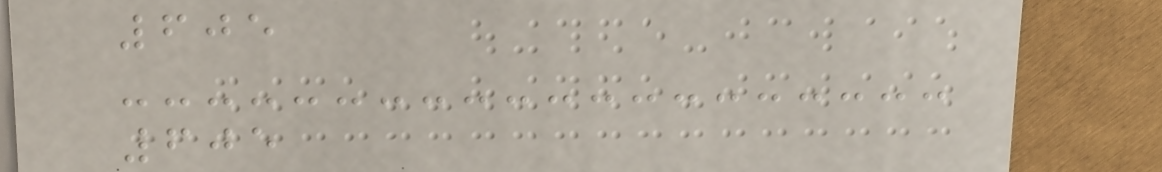605
605
